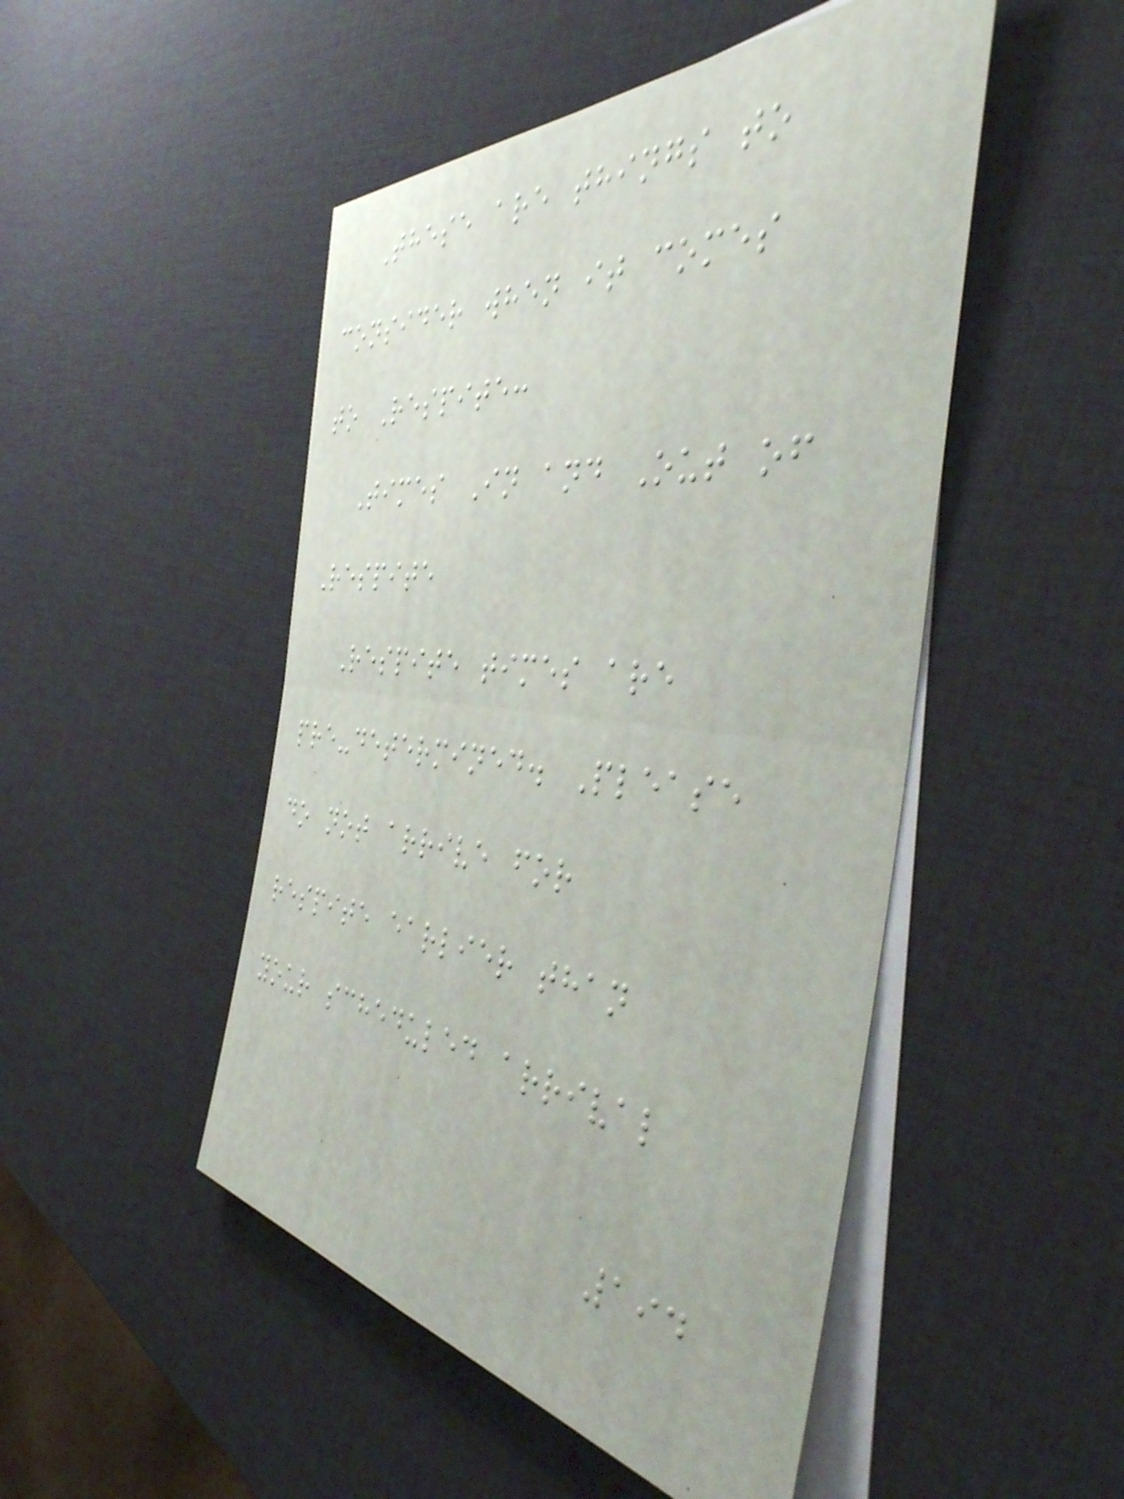These are things to
consider when it comes
to Respite:
Times In and Out of
Respite
Respite times are
pre-determined. Please
do not arrive for
respite earlier than
your scheduled arrival
194
